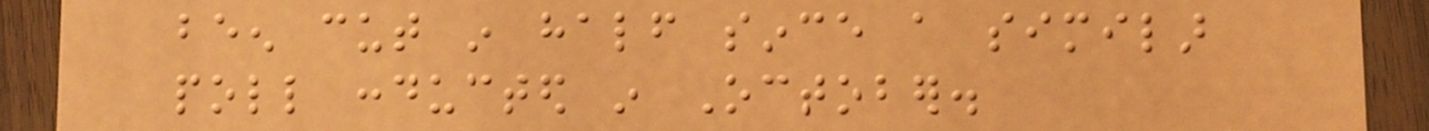been cut in half since a similar
poll conducted in October.
